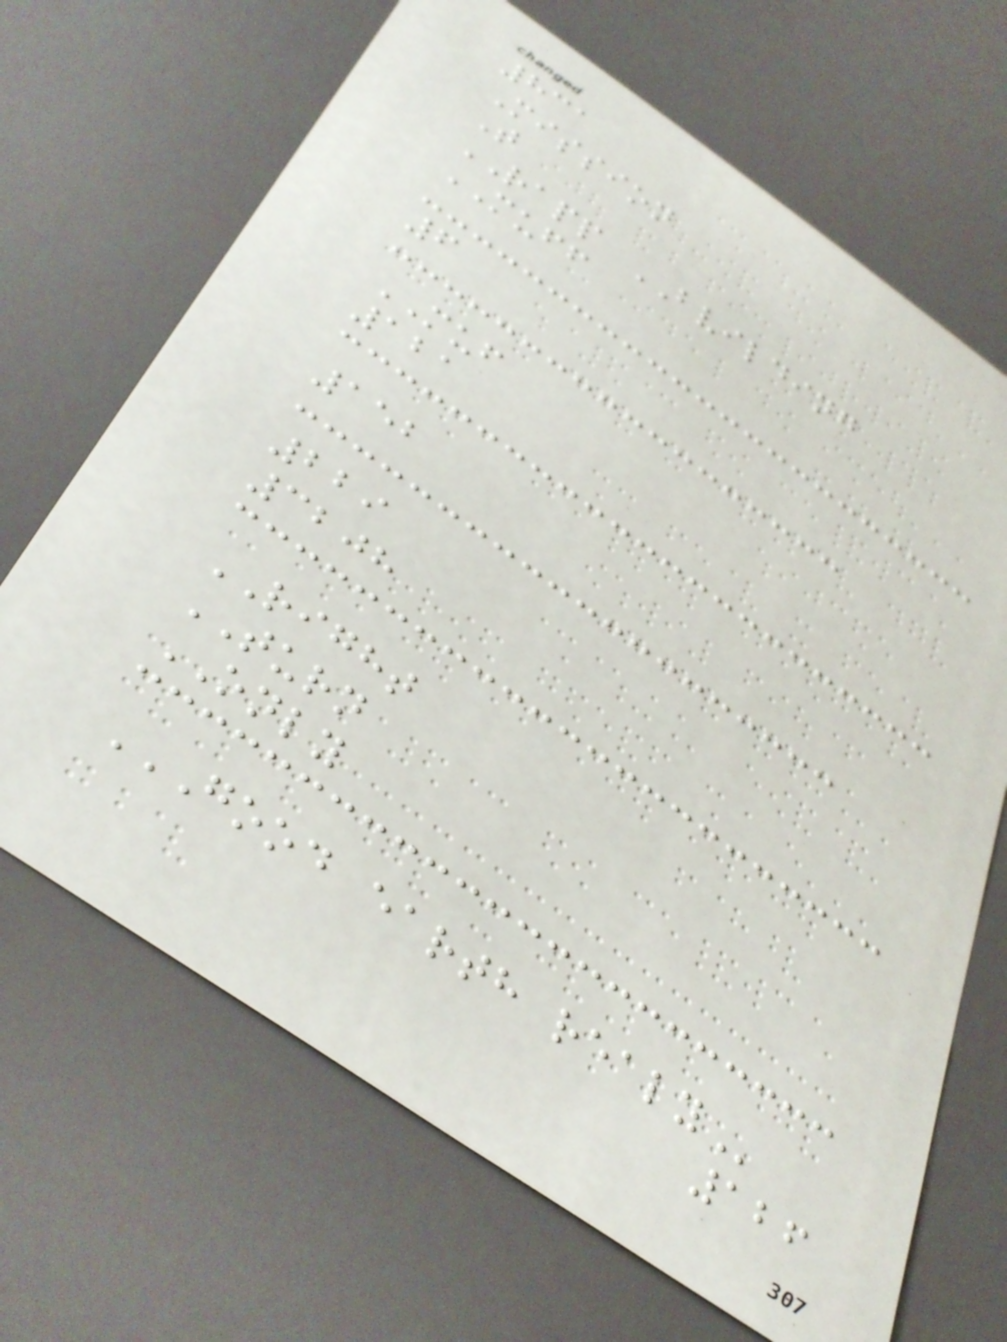831
Mission
T
RAPP BVILDING
MUFF
6
MUF
121
152
229
3208
RIGHT
TURN
ONLY
GOOD EARTH REALY
126
